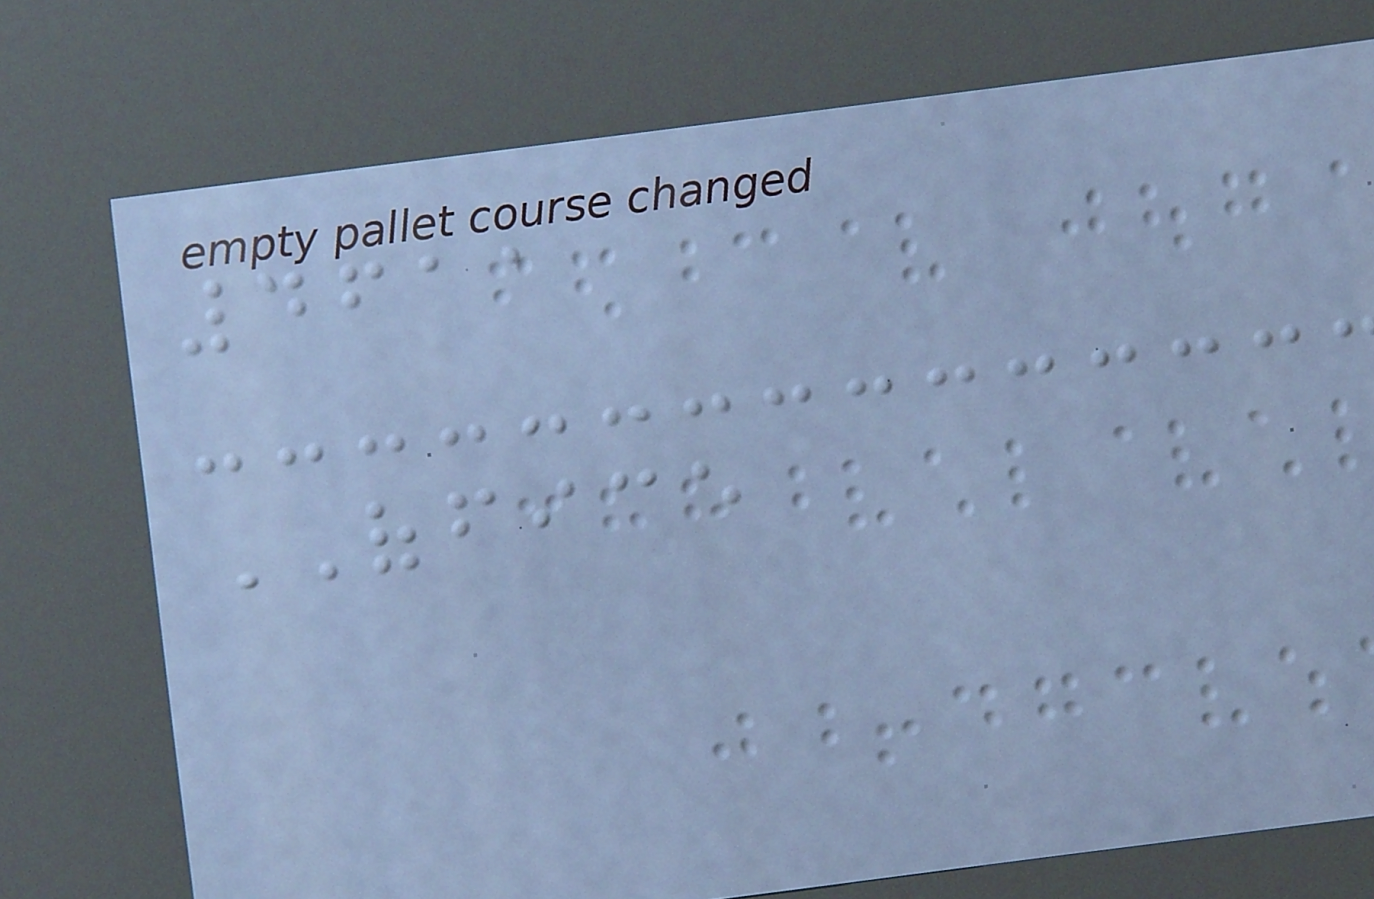4611
OFFICE
